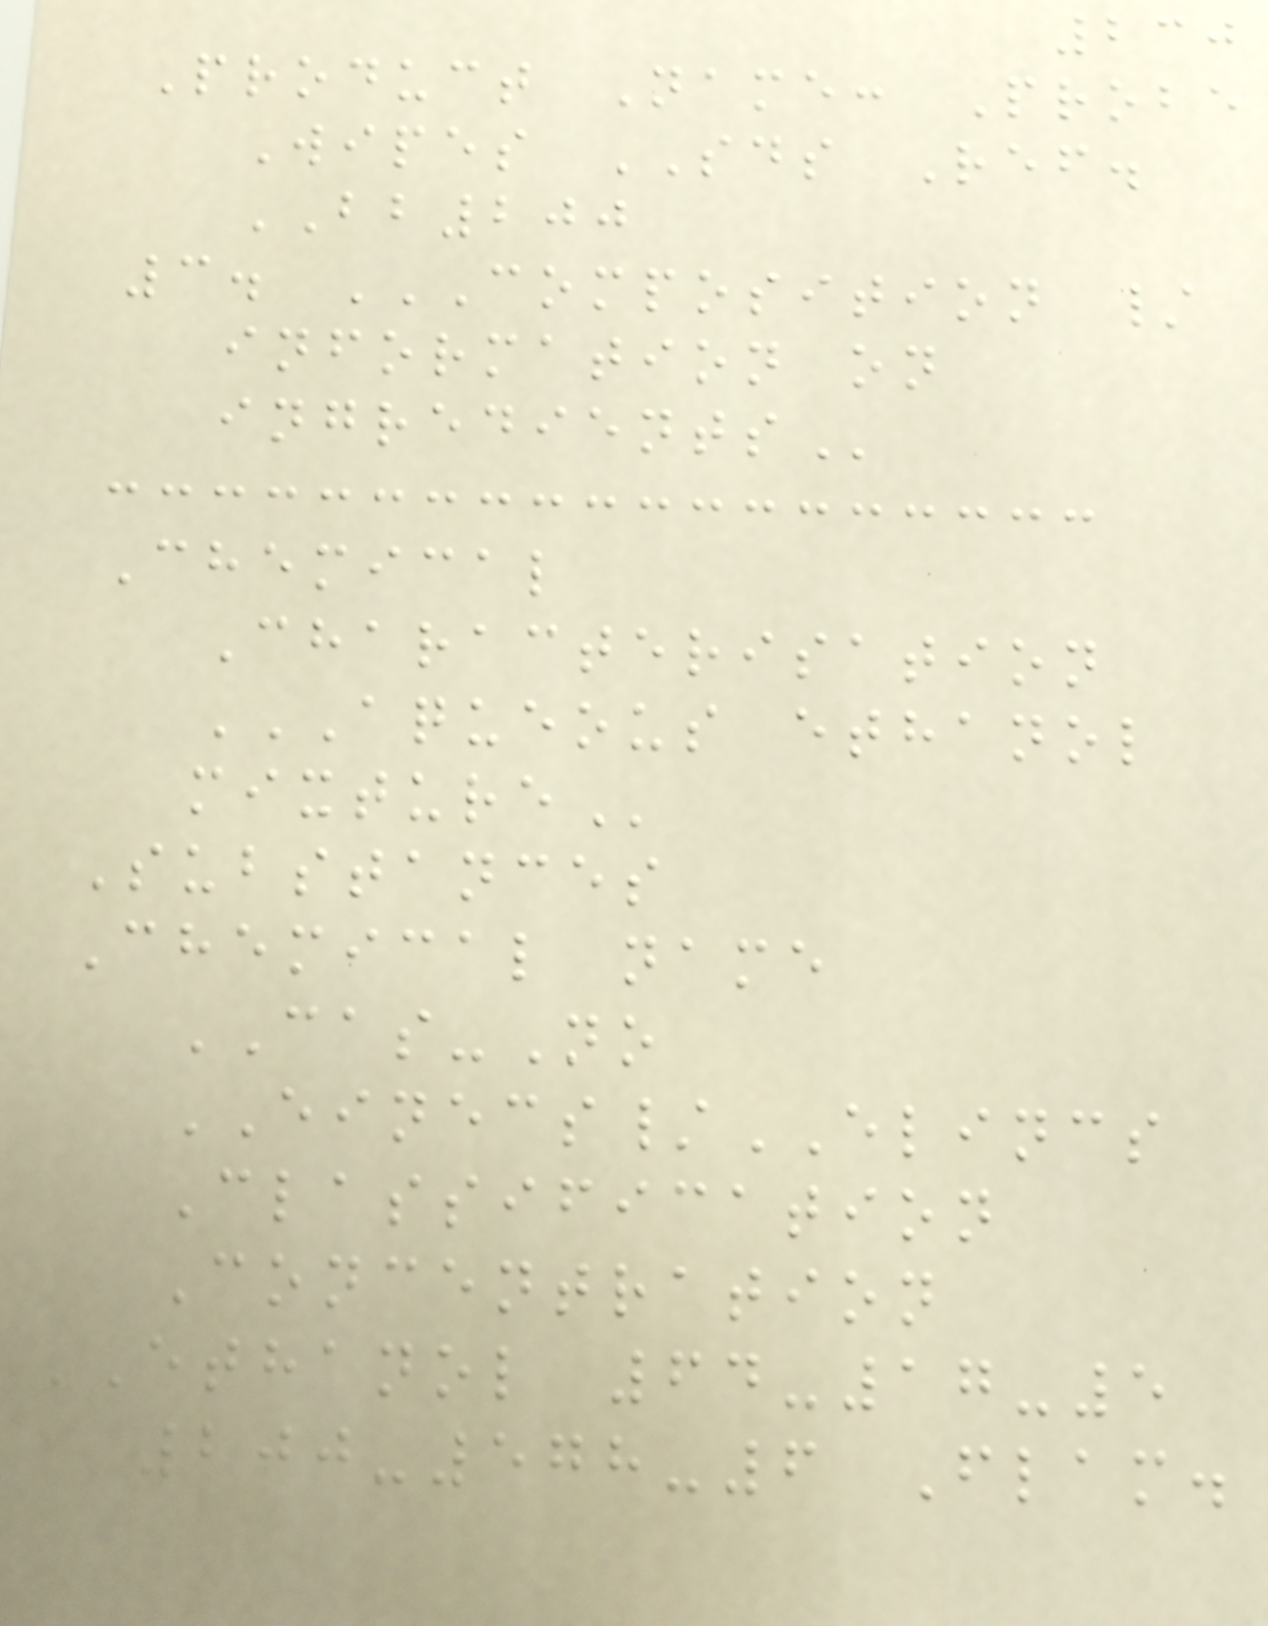230
Product Name: Probe
Wipes SDS Ref.
BB200
3. COMPOSITION /
INFORMATION ON
INGREDIENTS
Chemical
Characterisation
AQUEOUS ETHANOL
MIXTURE
Substances
Chemical name
CAS-No
EINECS/ELINCS
Classification
Concentration
ETHANOL 64-17-5
200-578-6 Flam.
